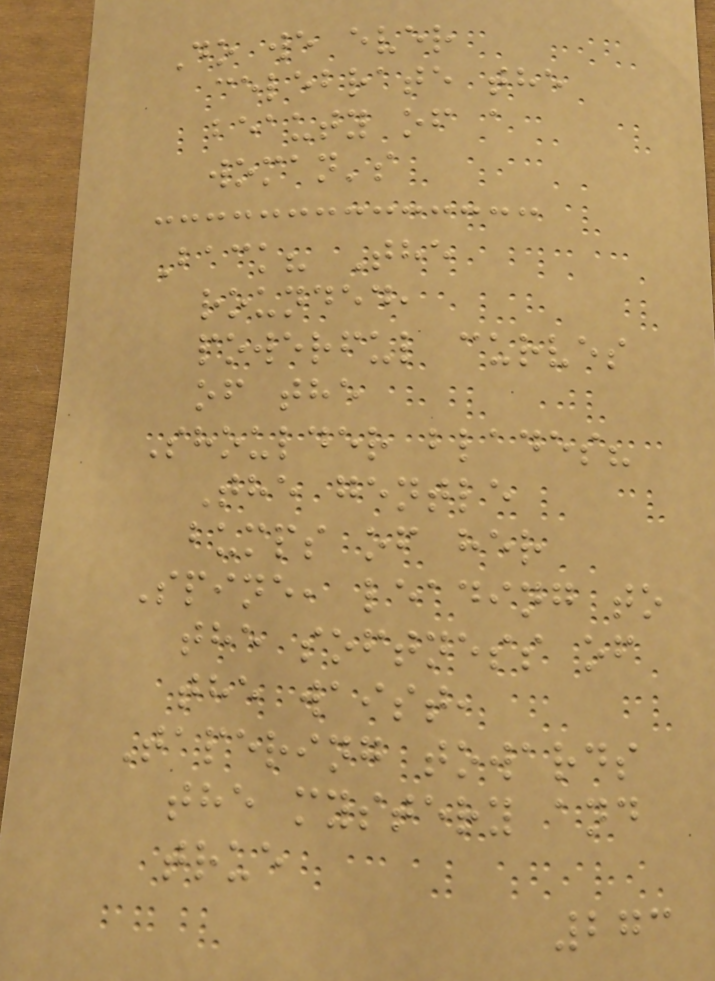Do we ever
celebrate the
beauty of a
woman's
Back? The
rounded,
powerful curves
of the
Shoulder blades?
The gentle
bumps of her
Spine, leading to
the softness of
the waist,
Tapering towards
the mystery and
true
273
